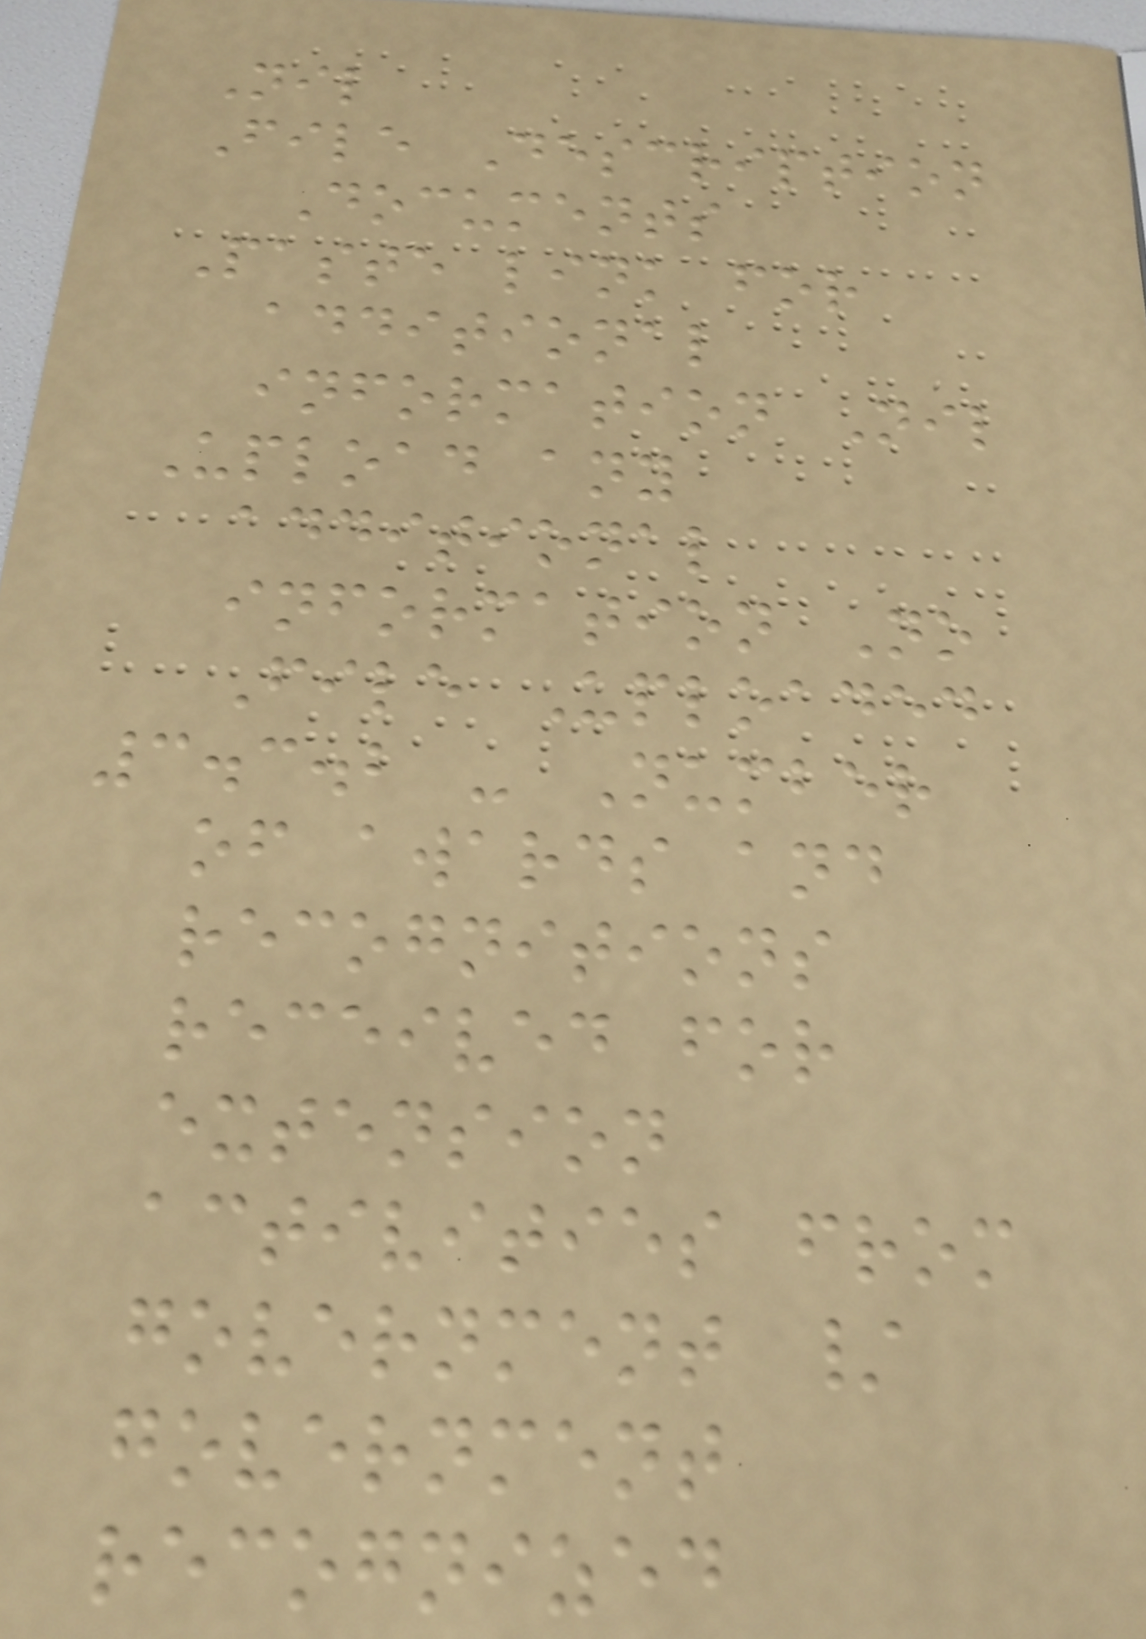Nil
File Description
Documents
Paste link for
additional
information Nil
Upload any
additional
information No
File Uploaded
3.3.2 - Number
of awards and
recognitions
received for
extension
activities from
government /
government
recognized
